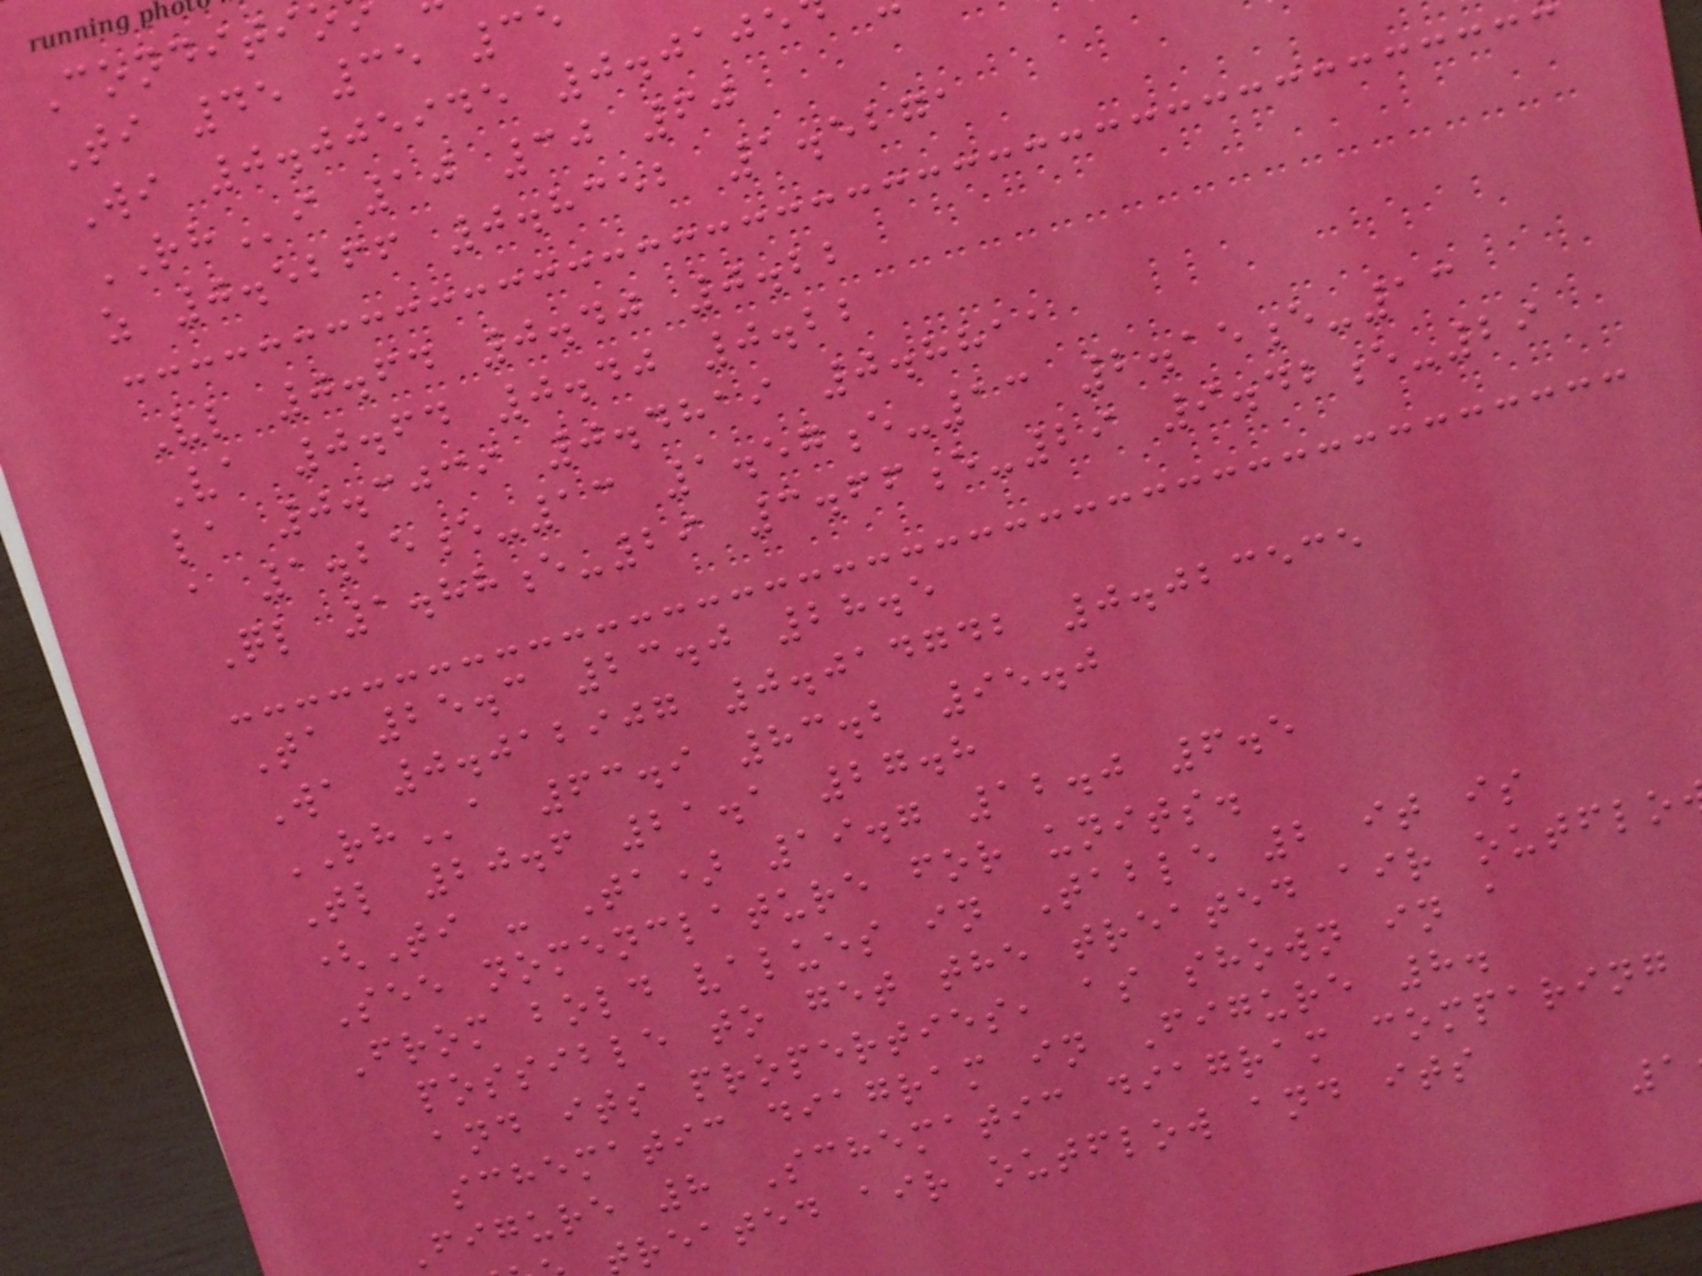Ti 45 35 35
Wi 0.005945 0.0105
RHi 10 30 60
z 0.5266 0.8352 1.5271
Vl 0.64 0.40 0.22
Va 0.64 0.40 0.22
la 0.3039 0.4819 0.8811
a 1.25e-13 1.57e-13 2.15e-13
Ql 1.88e-29 3.66e-29 9.42e-29
Ta 25.3 23.0 28.5
Wa 0.012907 0.014742 0.023535
RHa 63.9 83.2 95.0
Tl 20.6 21.1 27.8
(Ti - Ta) 19.7 12.0 6.5
See nomenclature for units.
From bold values in Table 2 it is
possible to get the treated air outflo
and its properties, as shown in a
schematic diagram in Figure 8.
Figure 8 Schematic diagram comparing
treated air outflow and its
